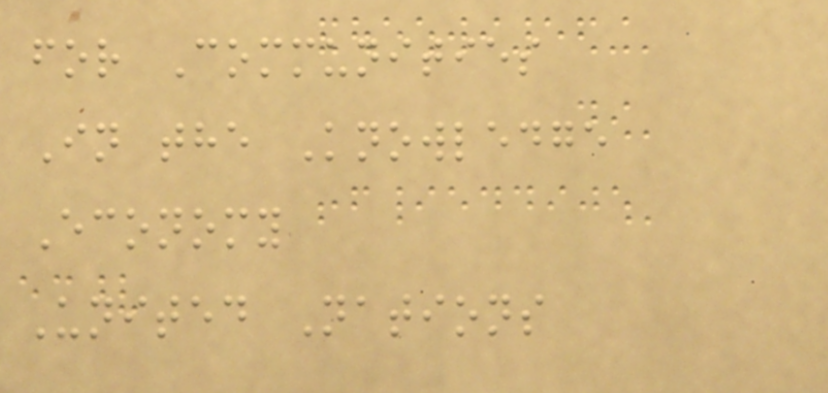for Communities
In the Knowledge
Economy
United Nations
